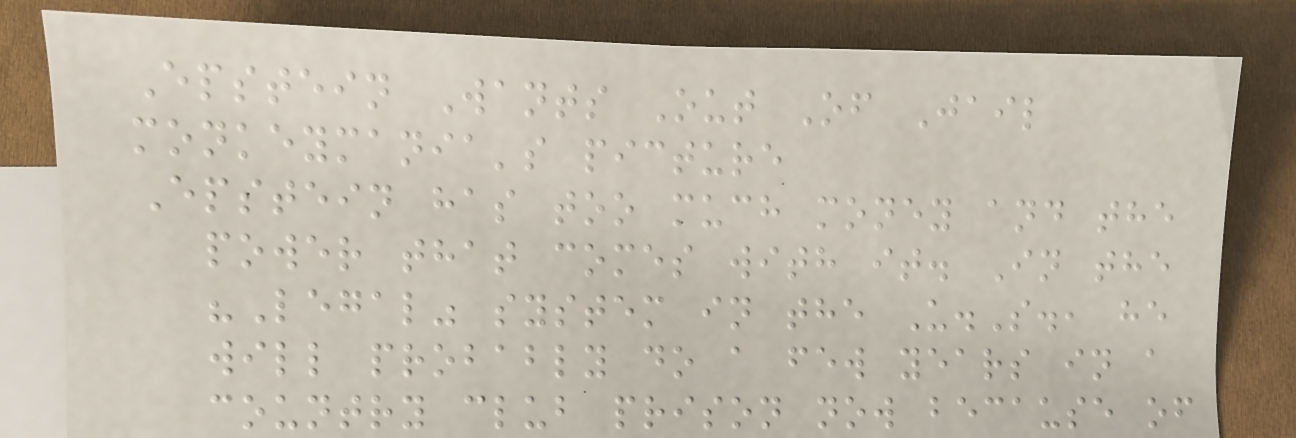Epstein Wants Out Of Jail
monkeymania's picture
Epstein has too much money and the
power that comes with it. In the
"Legal" system in the U.S., he
will probably do a few years in a
country club prison now because of
